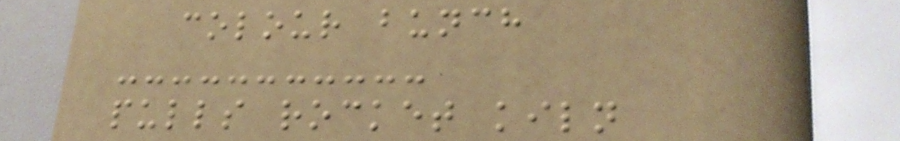colour bunch
pulls rocket kiln
